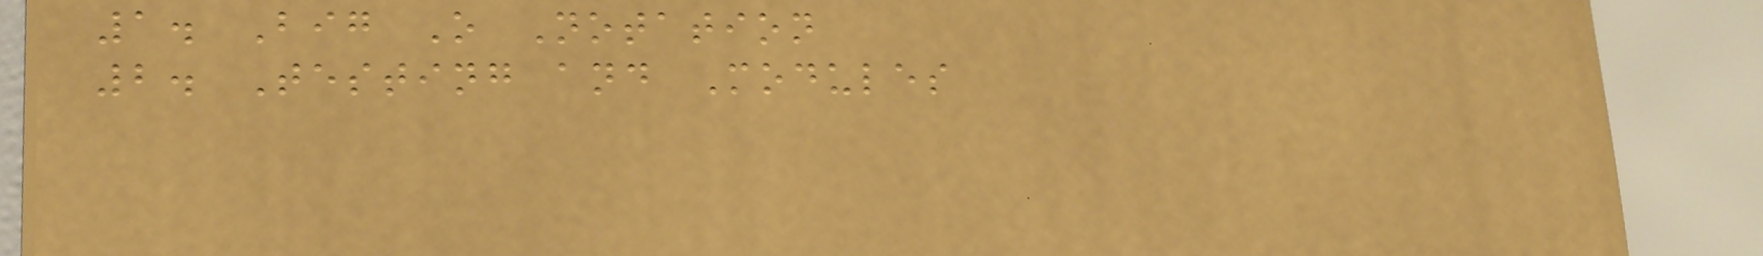1. Big O Notation
2. Testing and Modules
